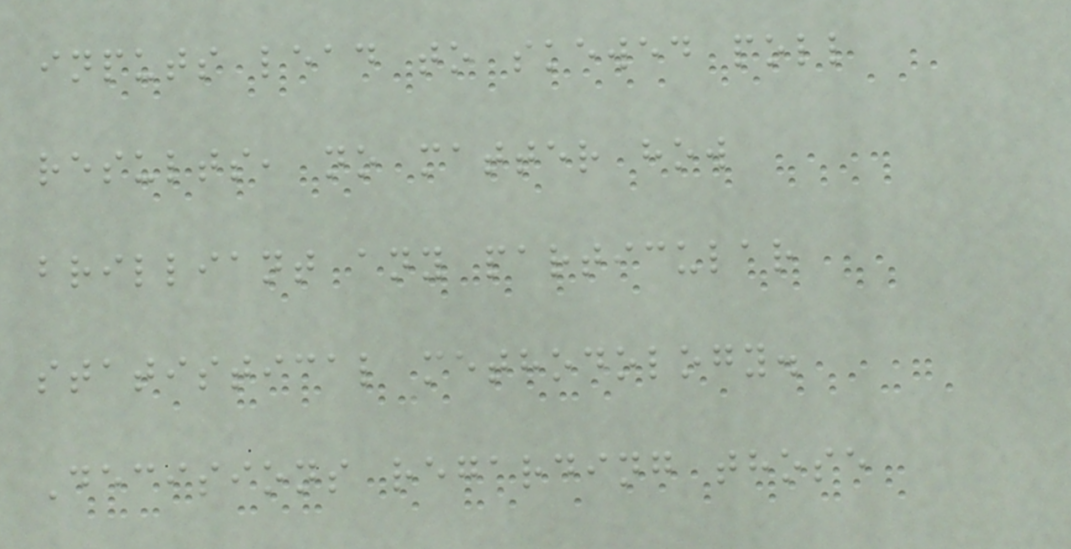inputs lead to skewed poll
results, no matter how
brilliant any particular
statistical methodology.
Decisions regarding those
